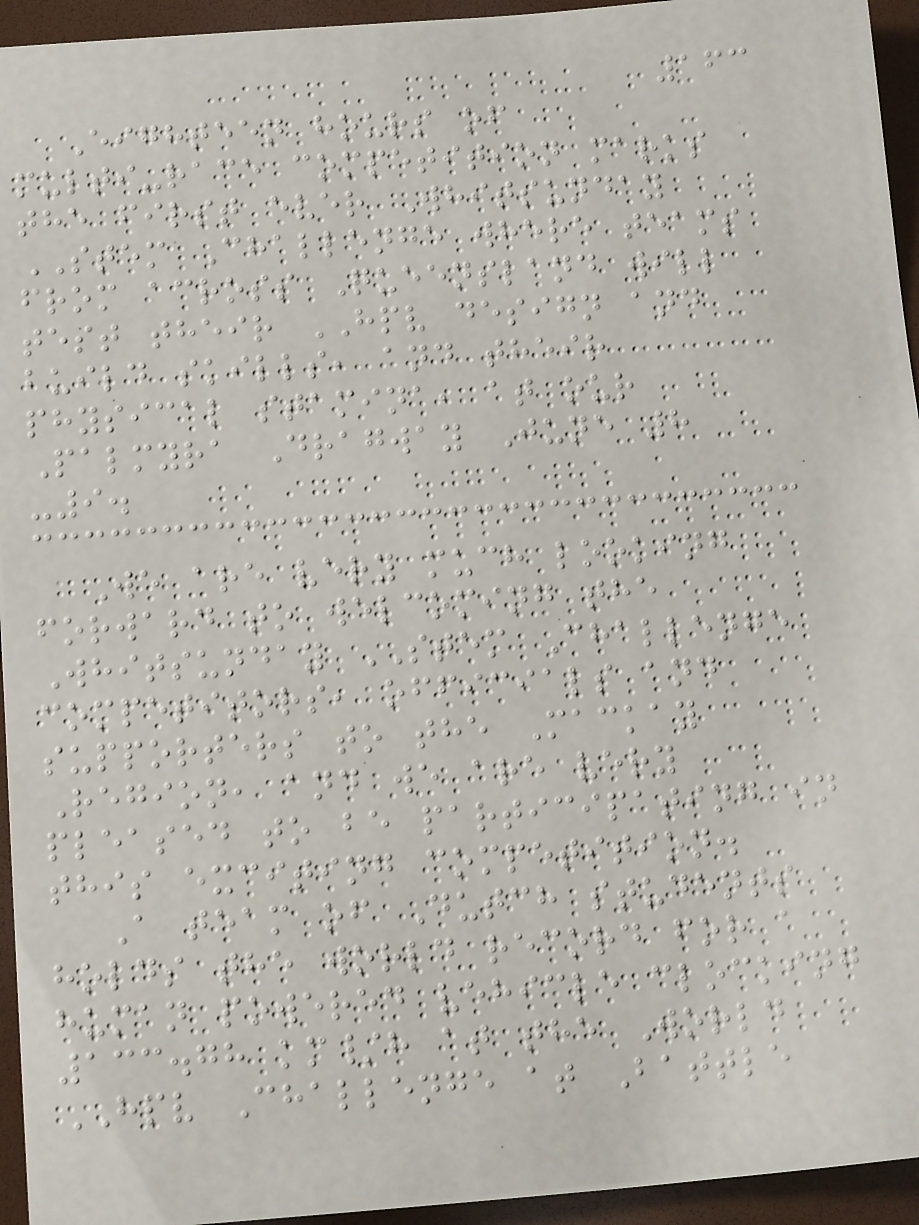163
Eighteen hours of
multi-race competition marks
the first ever Whitsunday
STEM Challenge where teams
from across Queensland will
test their HPV design and
build skills, and their
physical stamina, at our
Palmyra Dragway June 8
-9.
We are very much looking
forward to welcoming the
Whitsunday STEM Challenge
competitors, officials and
supporters to the Mackay
Region, and we are very
pleased to be participating in
this exciting competition.
A team of Dutch students
holds the world record for a
human powered vehicle clocking
133.78 km/h at the World
HPV Challenge at Battle
